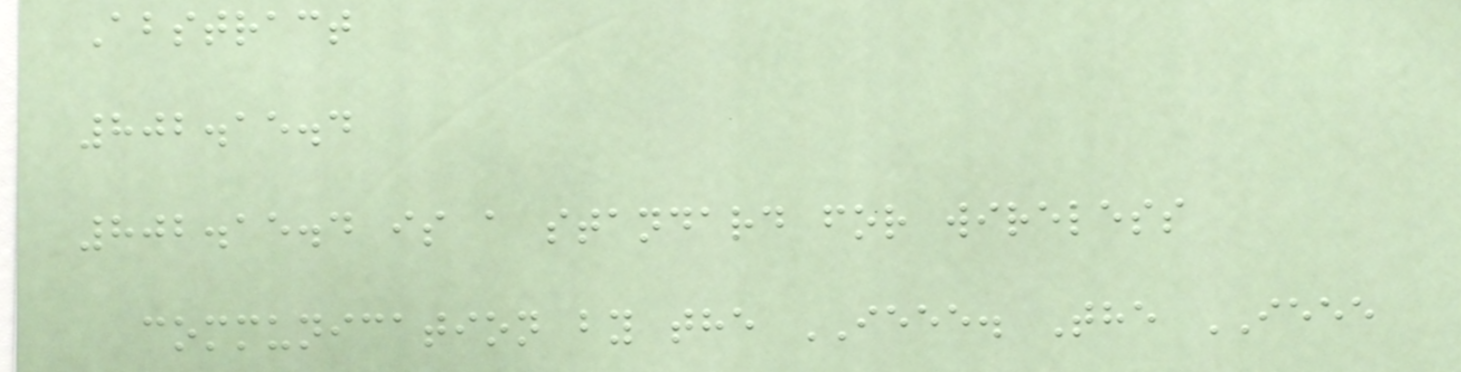Abstract
802.15.4
802.15.4 is a standard for wireless
communication by the IEEE. The IEEE
